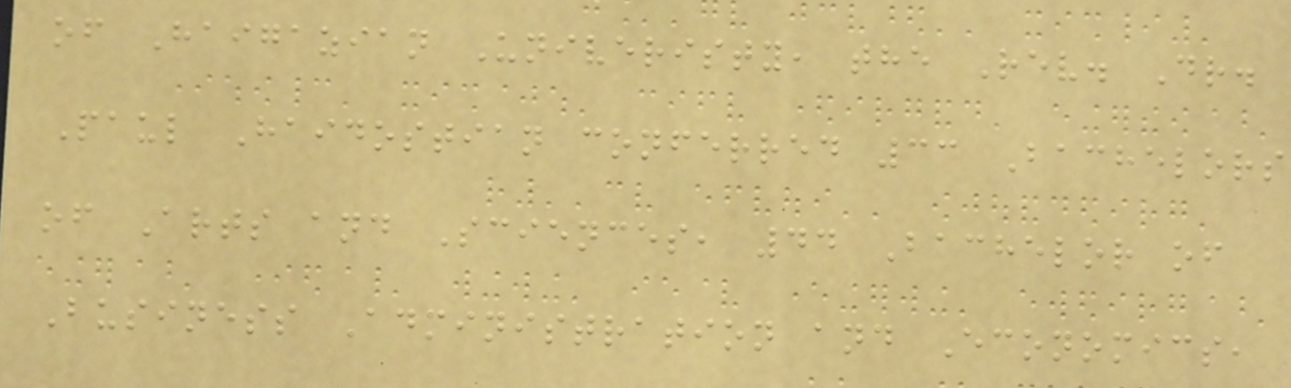of Haigazian Univeristy, the Rev. Dr.
Paul Haidostian conferred 33 Bachelors
of Arts and Sciences, 44 Bachelor of
Business Administration and Economics,
